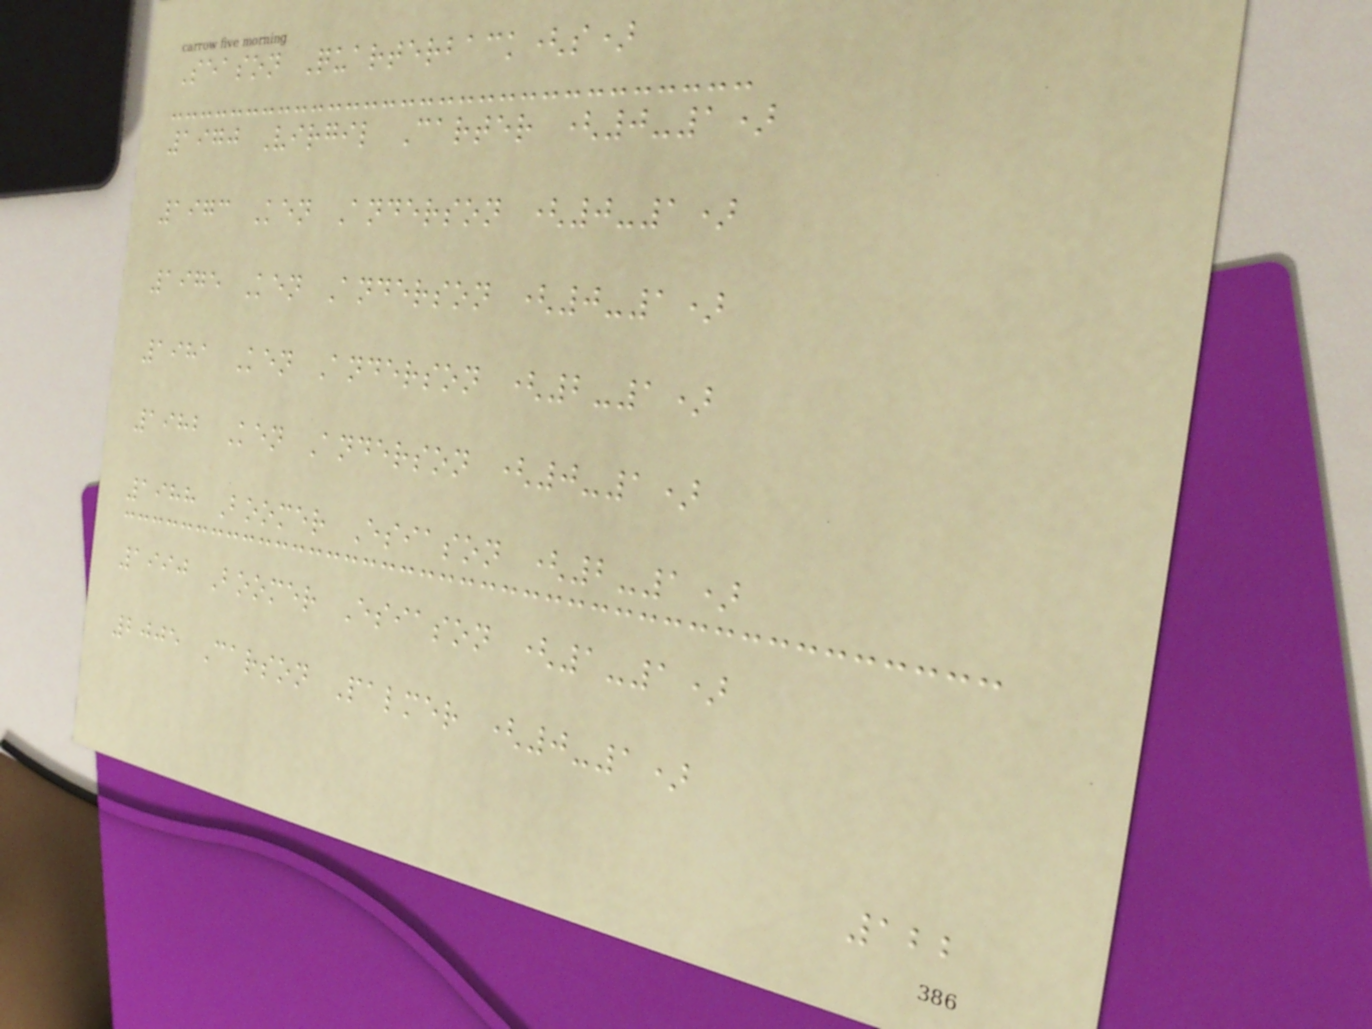Season Quarterback(s)
1970 Virgil Carter (0-1)
1973 Ken Anderson (0-1)
1975 Ken Anderson (0-1)
1981 Ken Anderson (2-1)
1982 Ken Anderson (0-1)
1988 Boomer Esiason (2-1)
1990 Boomer Esiason (1-1)
2005 Carson Palmer (0-1)
122
